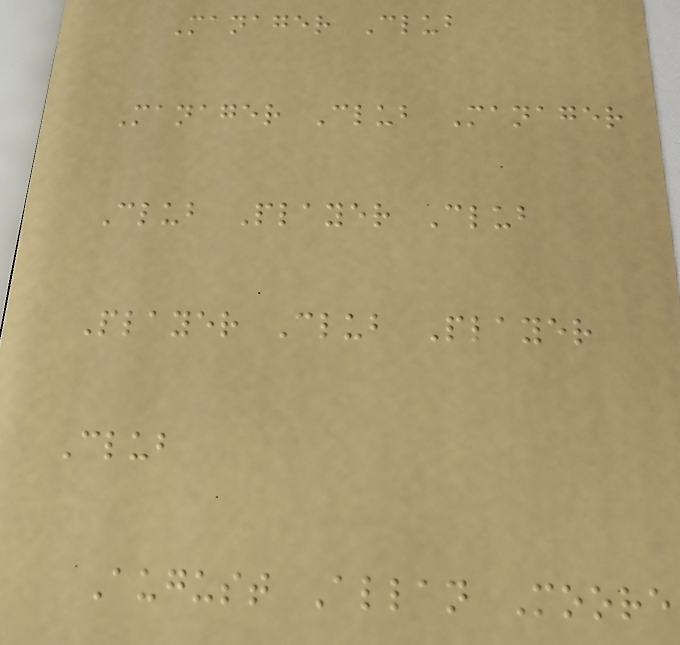Manager Club
Manager Club Manager
Club Player Club
Player Club Player
Club
August Allan Moore
